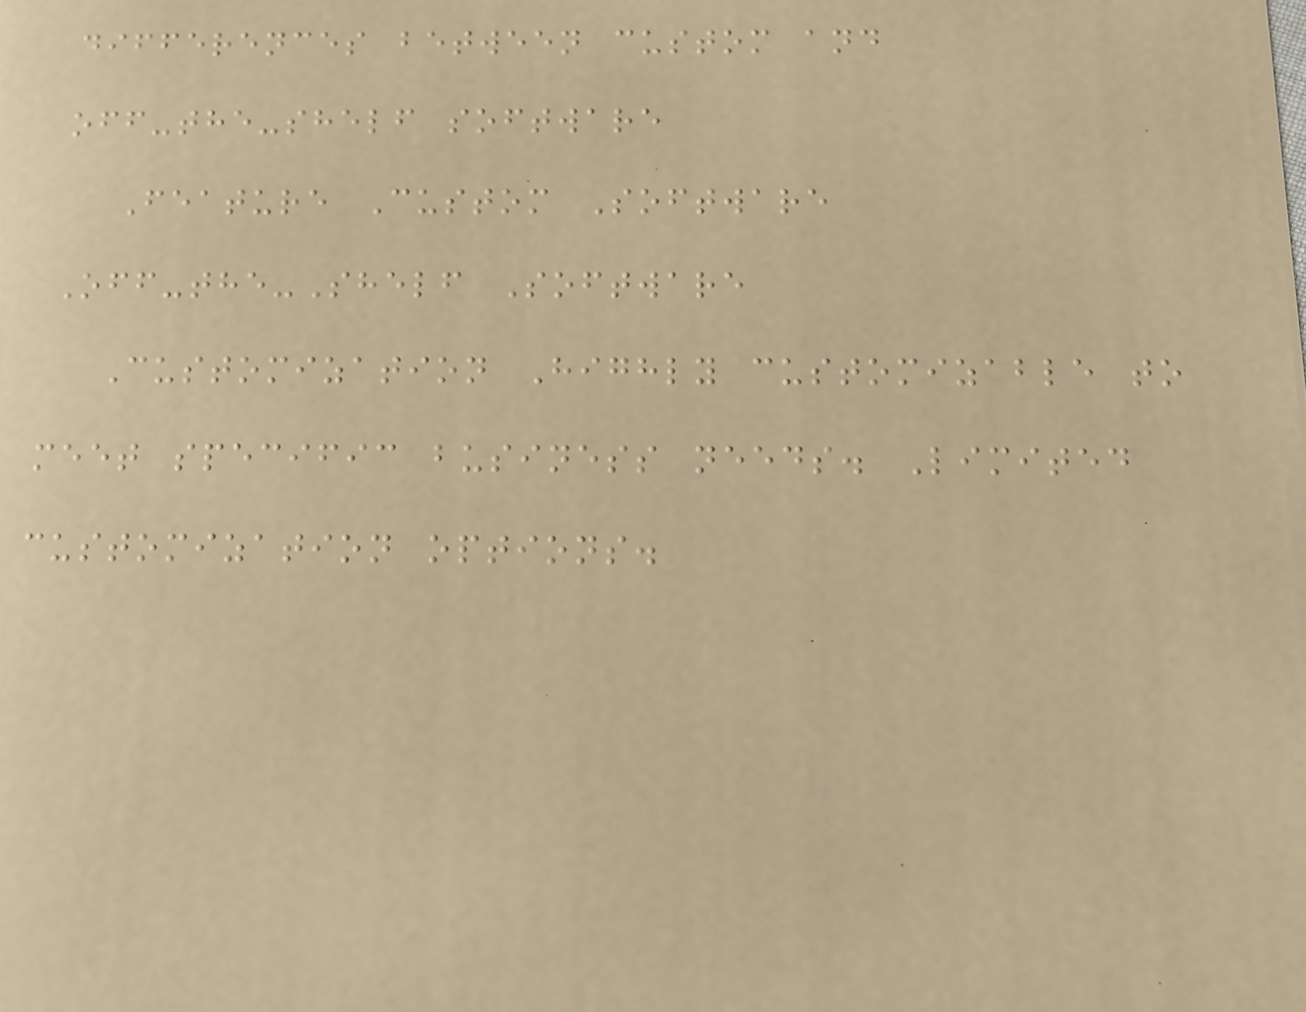differences between custom and
off-the-shelf software
Feature Custom Software
Off-the-Shelf Software
Customization Highly customizable to
meet specific business needs. Limited
customization options.
